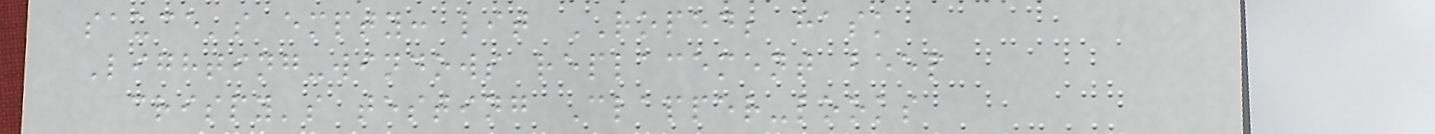sauce's empty: lit ROPED; hask
Lighting-windows replacement beep
crispy's testing Clapper-looks
